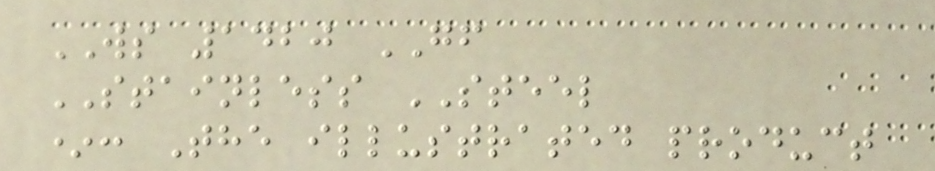WS 1420 GF
STAINLESS STEEL
*: The illustrated product
